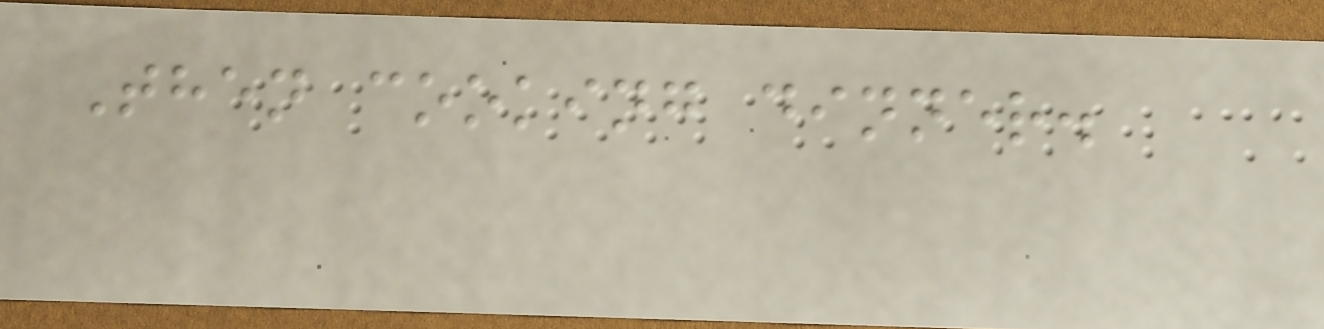Then cooking dinner.
